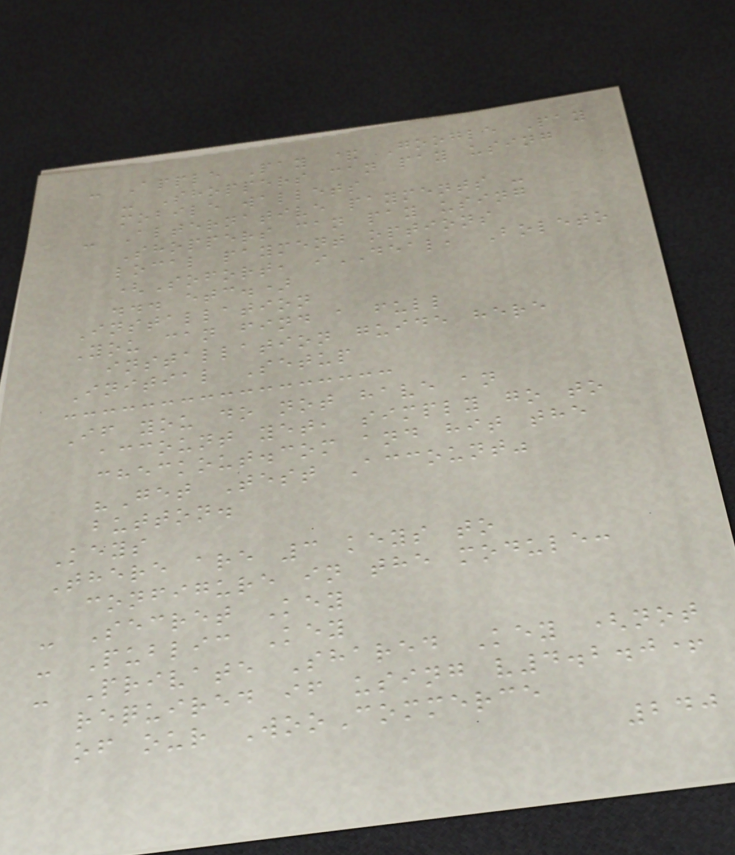- Apple Pay & Google Pay
- Shoppers can pay using
mobile wallets
- Alternative payments -
Shoppers can pay using
local payment options
(Sofort, iDEAL, Boleto
... etc.)
Installation
You can find a full
installation guide here
Initial Setup
If you do not have an
account yet, simply go to
checkout.com and hit the
"Get Test Account"
button.
Keys
There are 3 keys to
configure in the module:
- Secret Key
- Public Key
- Private Shared Key (not
required if using v4.2.0+
of our WooCommerce
240
